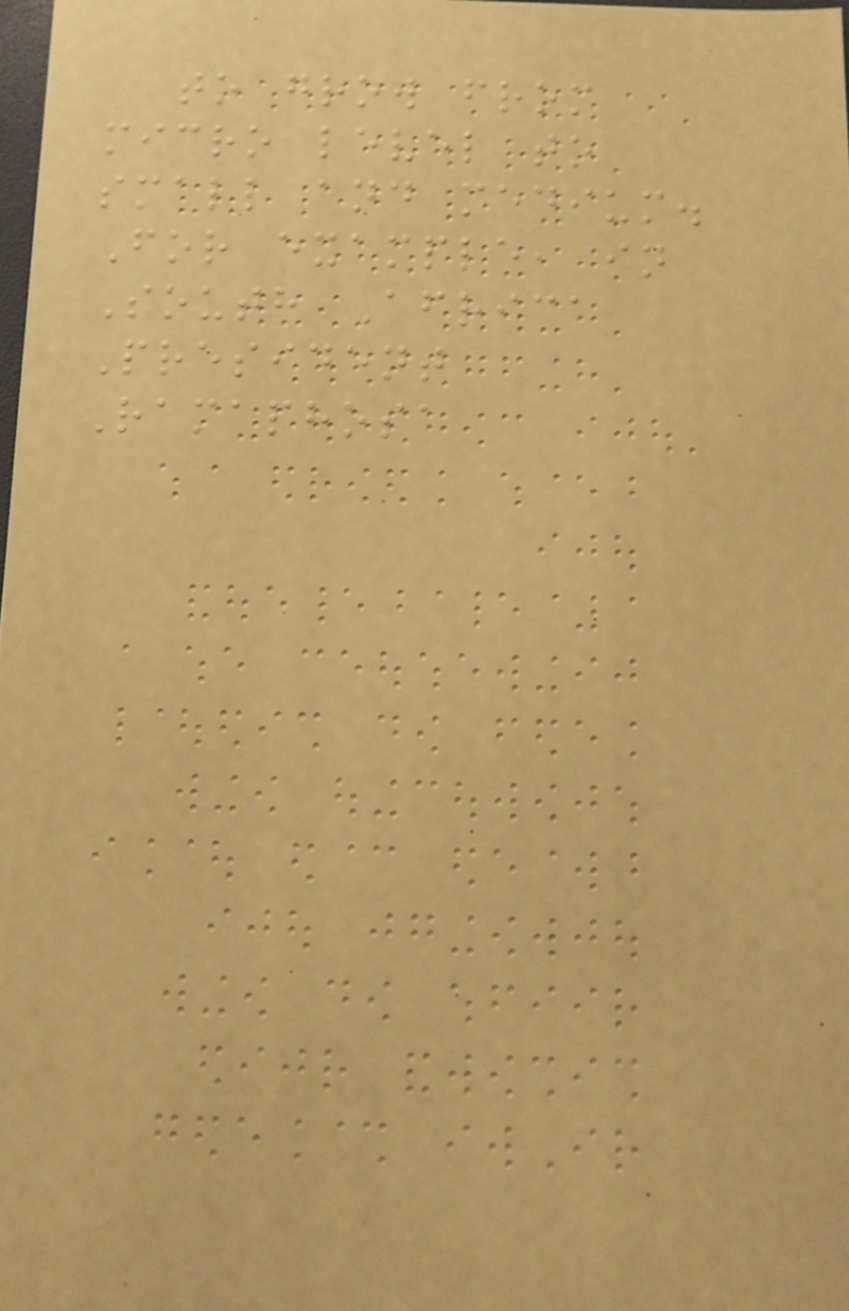to grow from
micro level to
small and medium.
For example, in
South Africa
President
Ramaphosa
